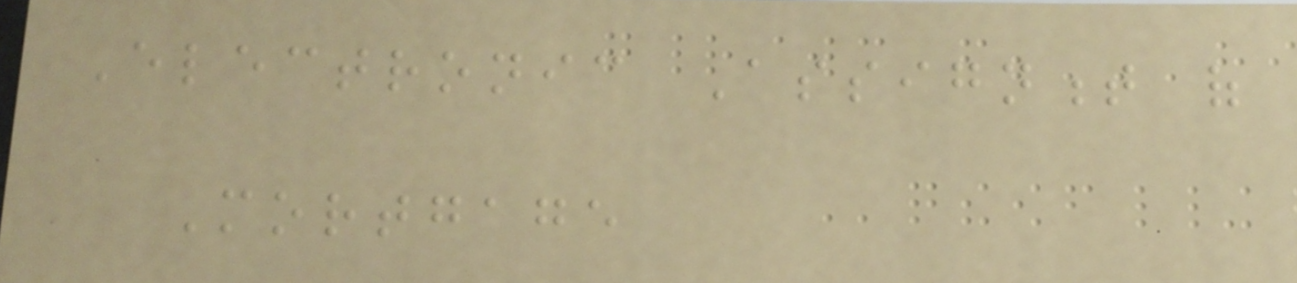Electronic Assignment of
Mortgage
